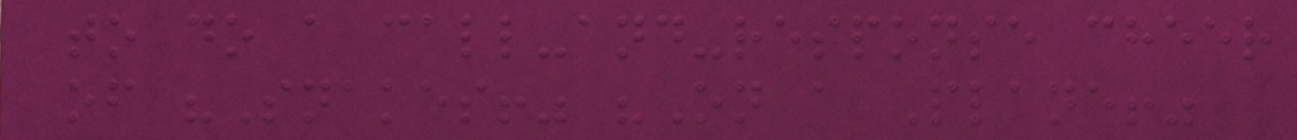to do a call-and-response cheer
of "Snakes!" "On a Plane!"
